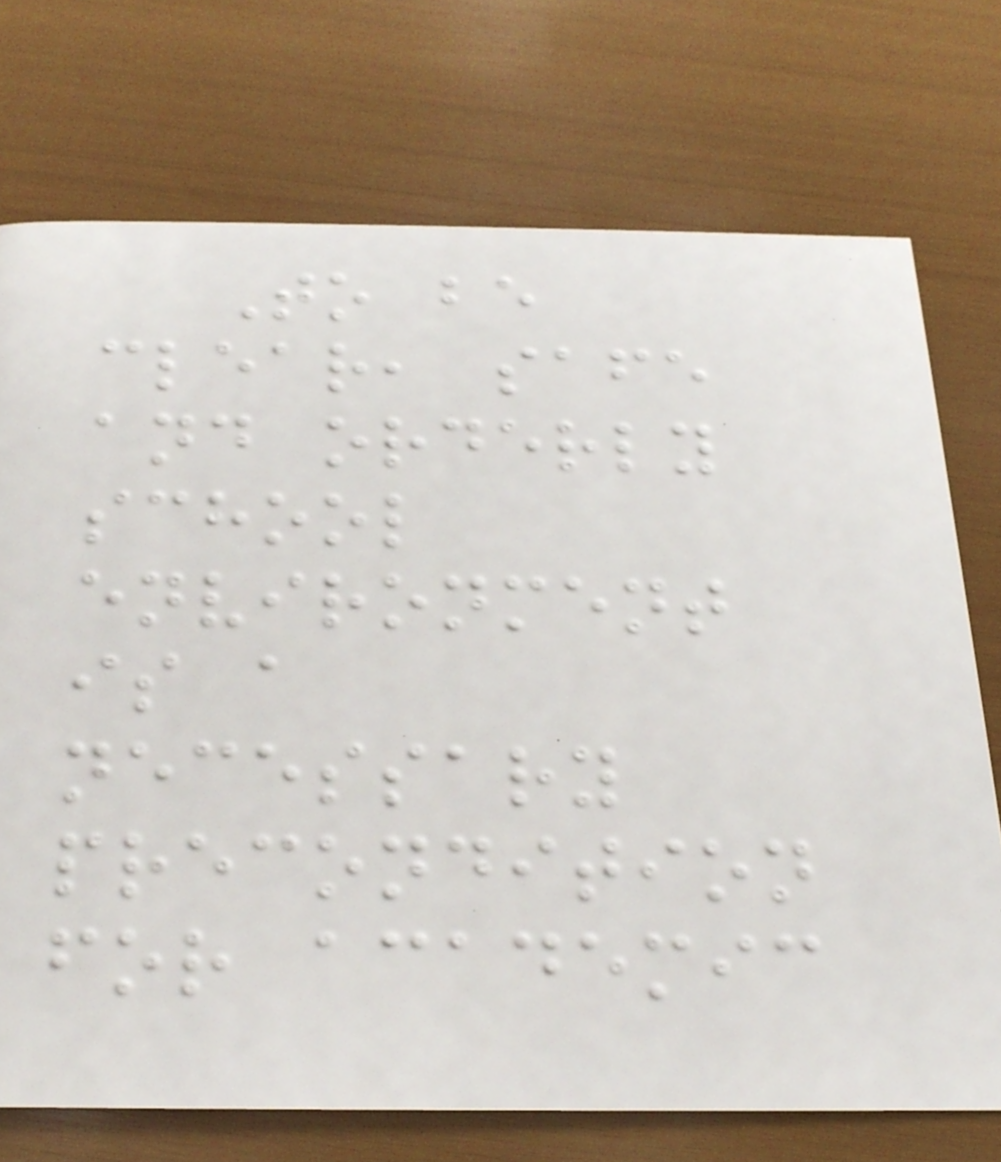To be
clear, safe
and orderly
school
environment
is a
necessary
precondition
for academic
